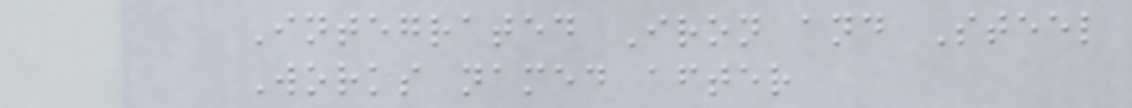Integrated Iron and Steel
Works named after
